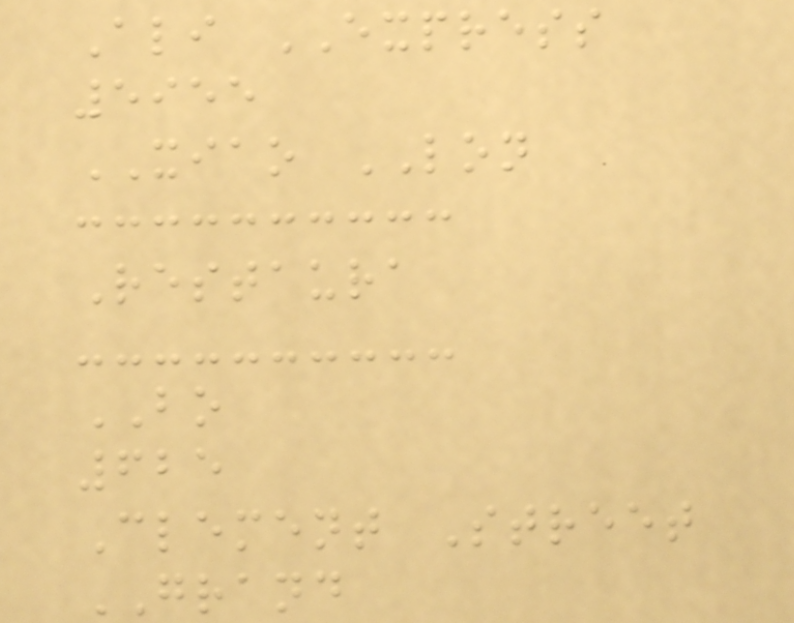Ali EXPRESS
5955
XIAO LON
Restaura
BO
625
Clement Street
GRAND
